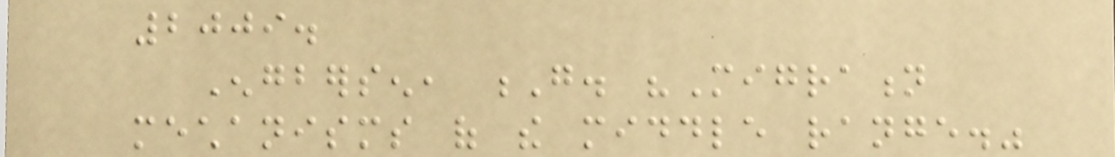2009.
Engbersen, G. "Migration
mechanisms of the middle range."
